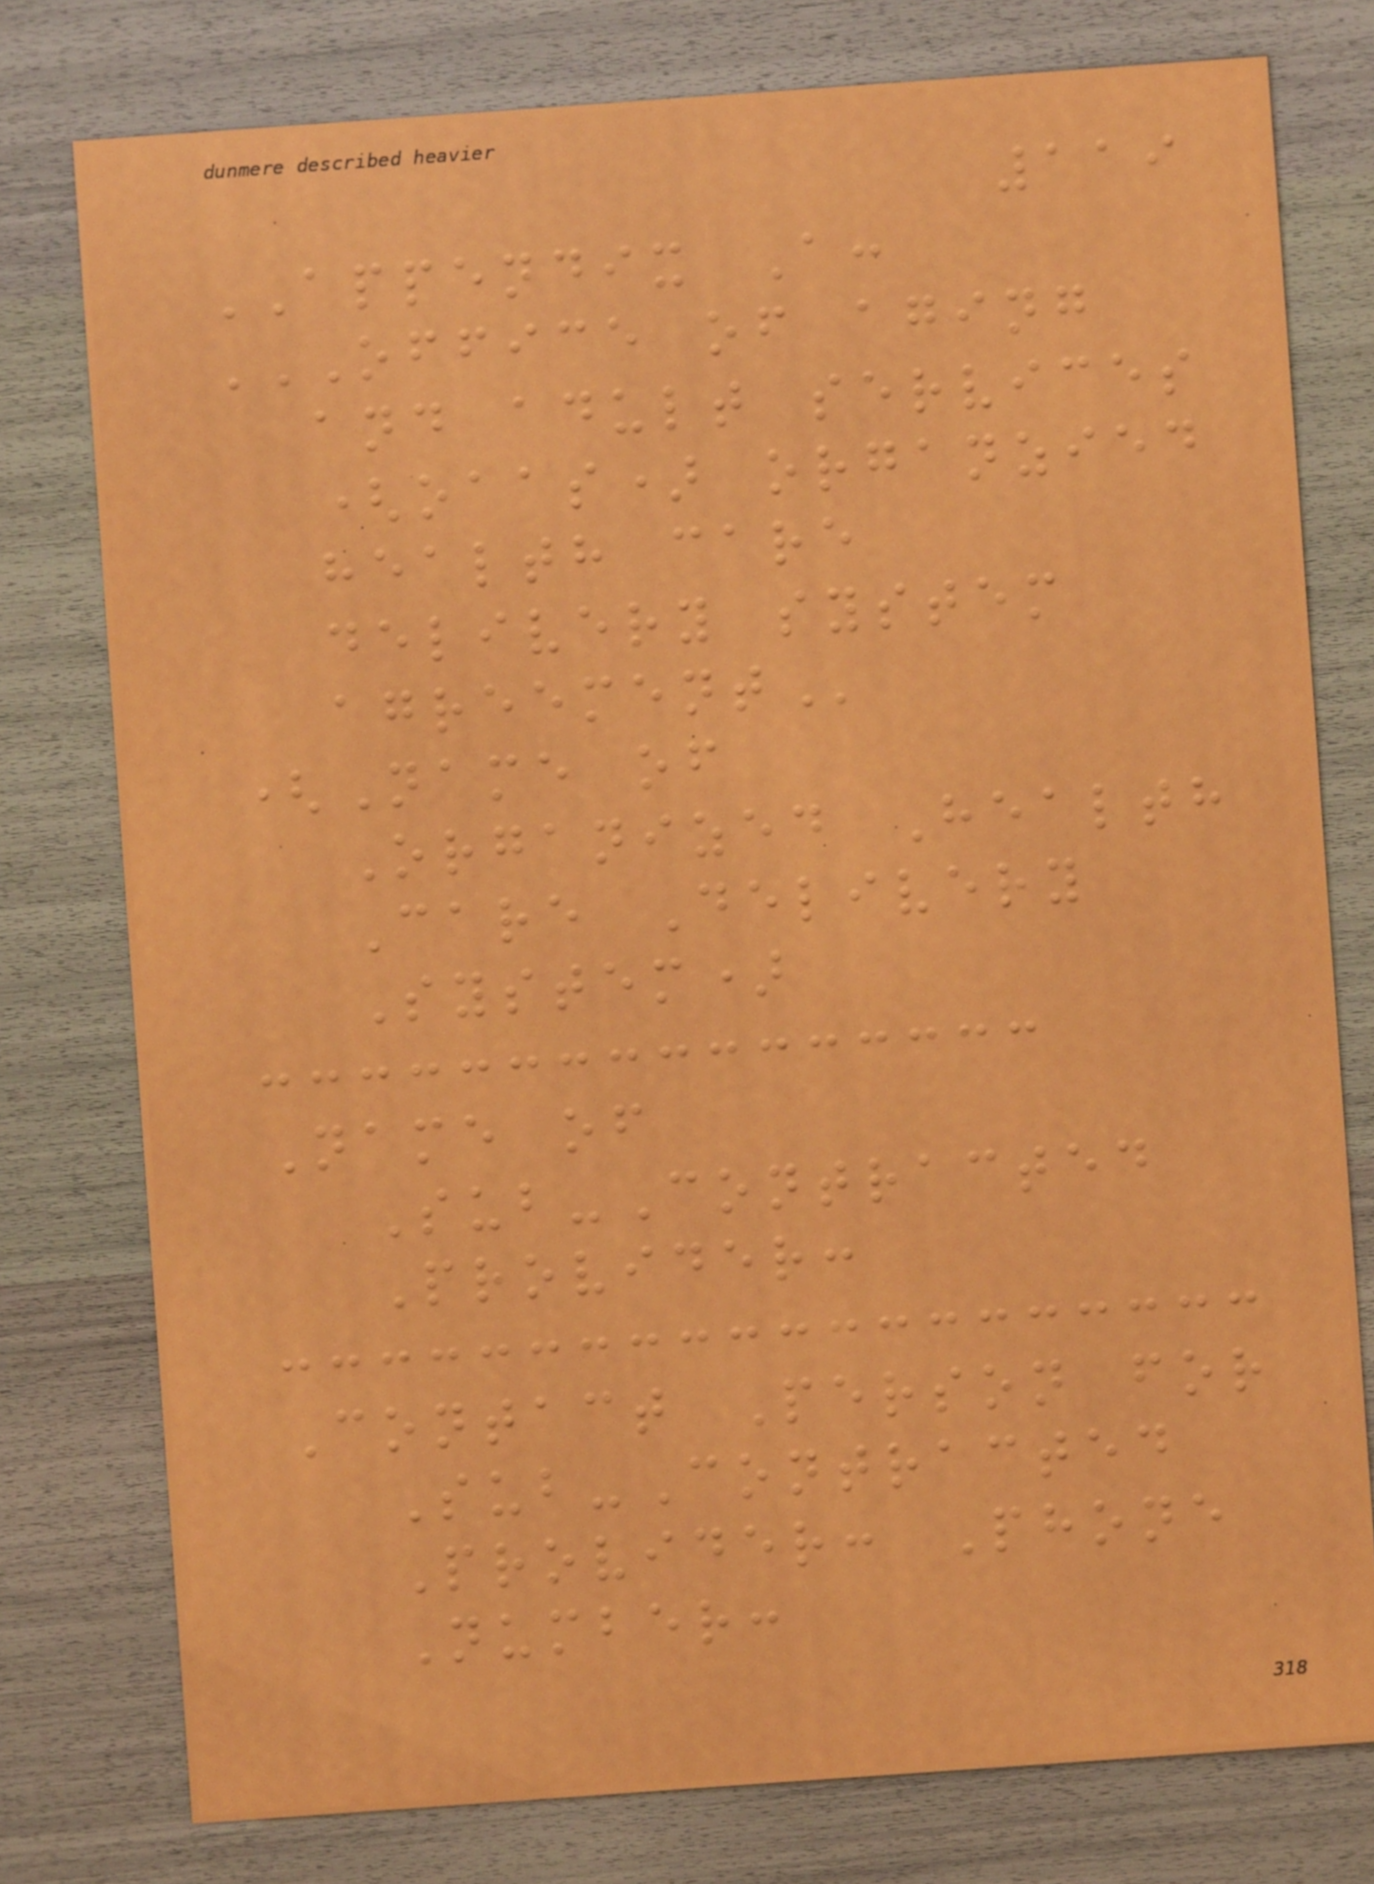119
APPENDIX A:
OFFICE OF AGING
AND ADULT SERVICES
(OAAS) ORGANZIED
HEALTH CARE
DELIVERY SYSTEM
AGREEMENT
(Name of
Organized Health
Care Delivery
System)
Name of
Sub-Contracted
Provider:
Contact Person for
Sub-Contracted
Provider: Phone
Number:
